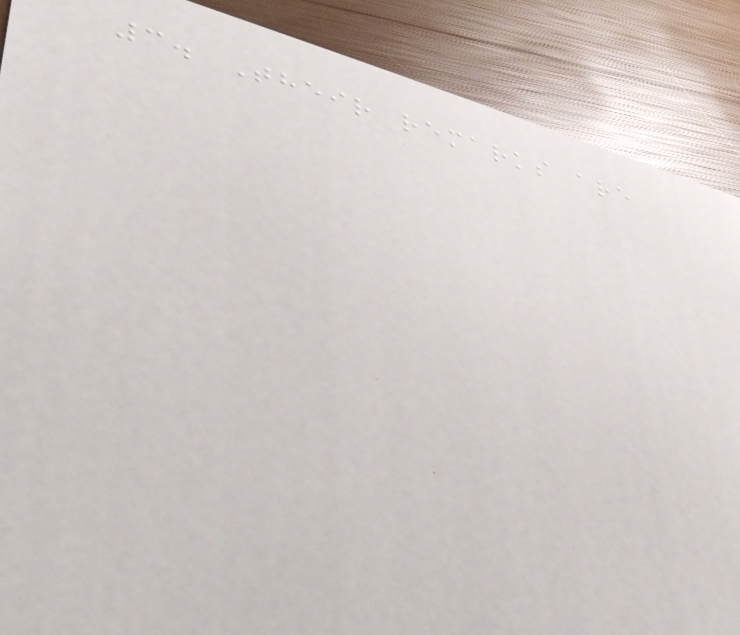3. Their remarks are
